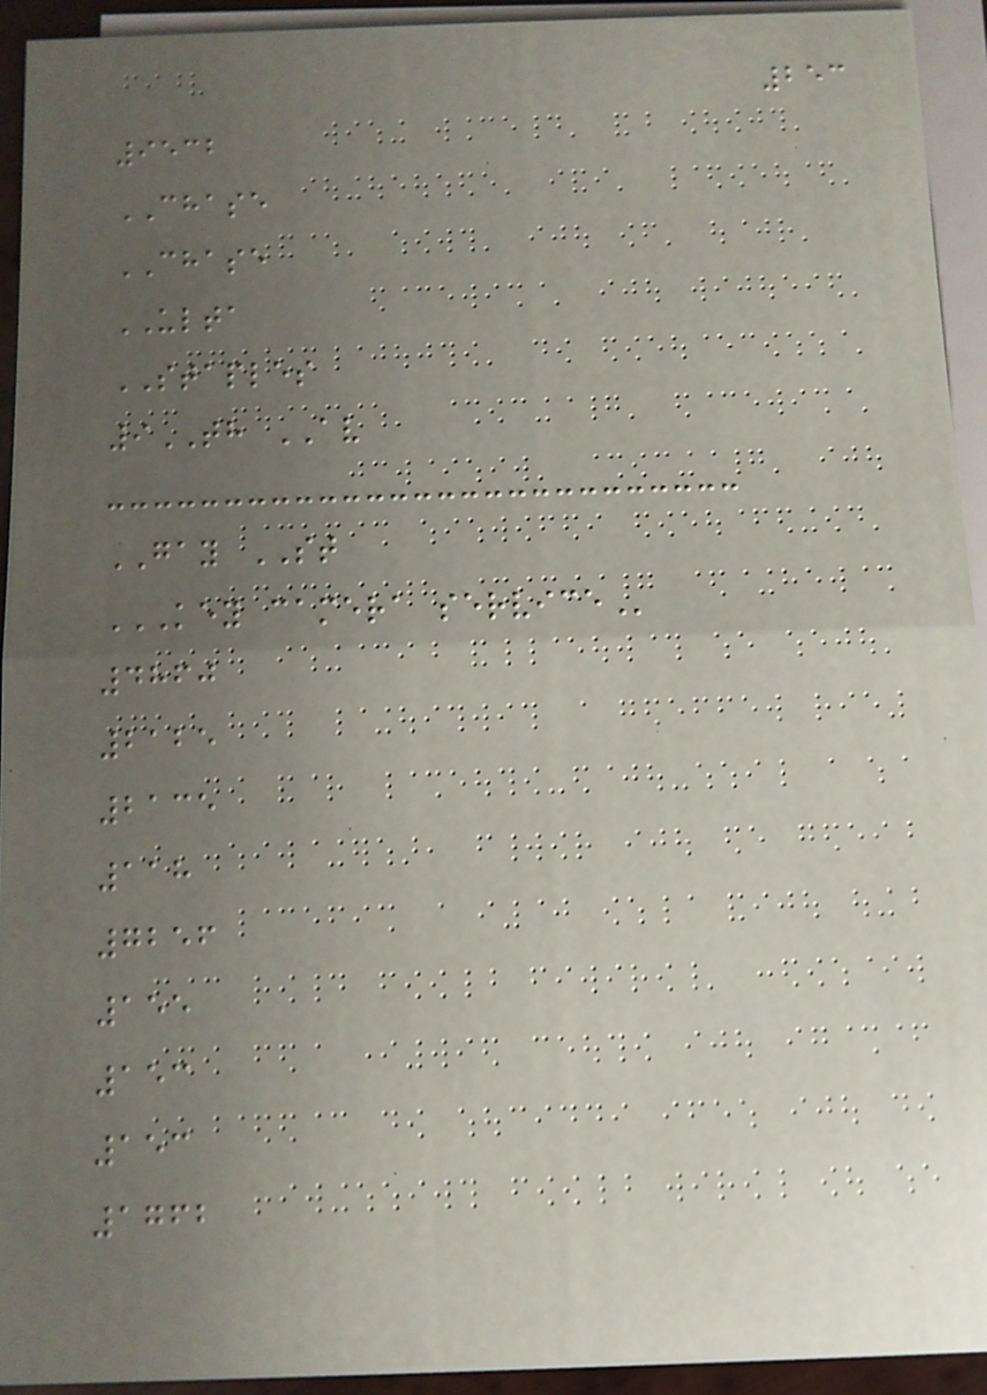253
9532
CHASE
CHASE
ULTA
STAPLES
9TH AV
GAY ST
KEY CAMERA SERVICE
4860
2125
2135
118
7256
155
153
153
1762
